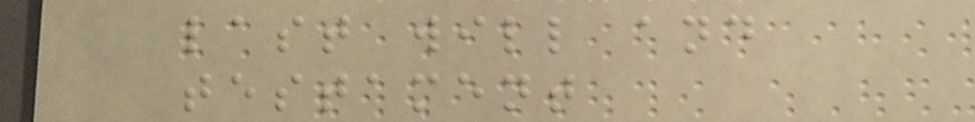last will and
testament
